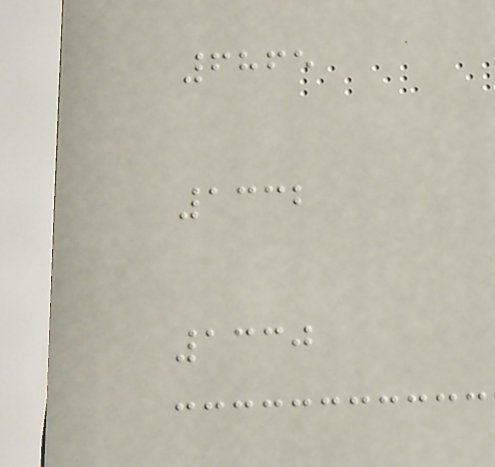6865
1332
1330
